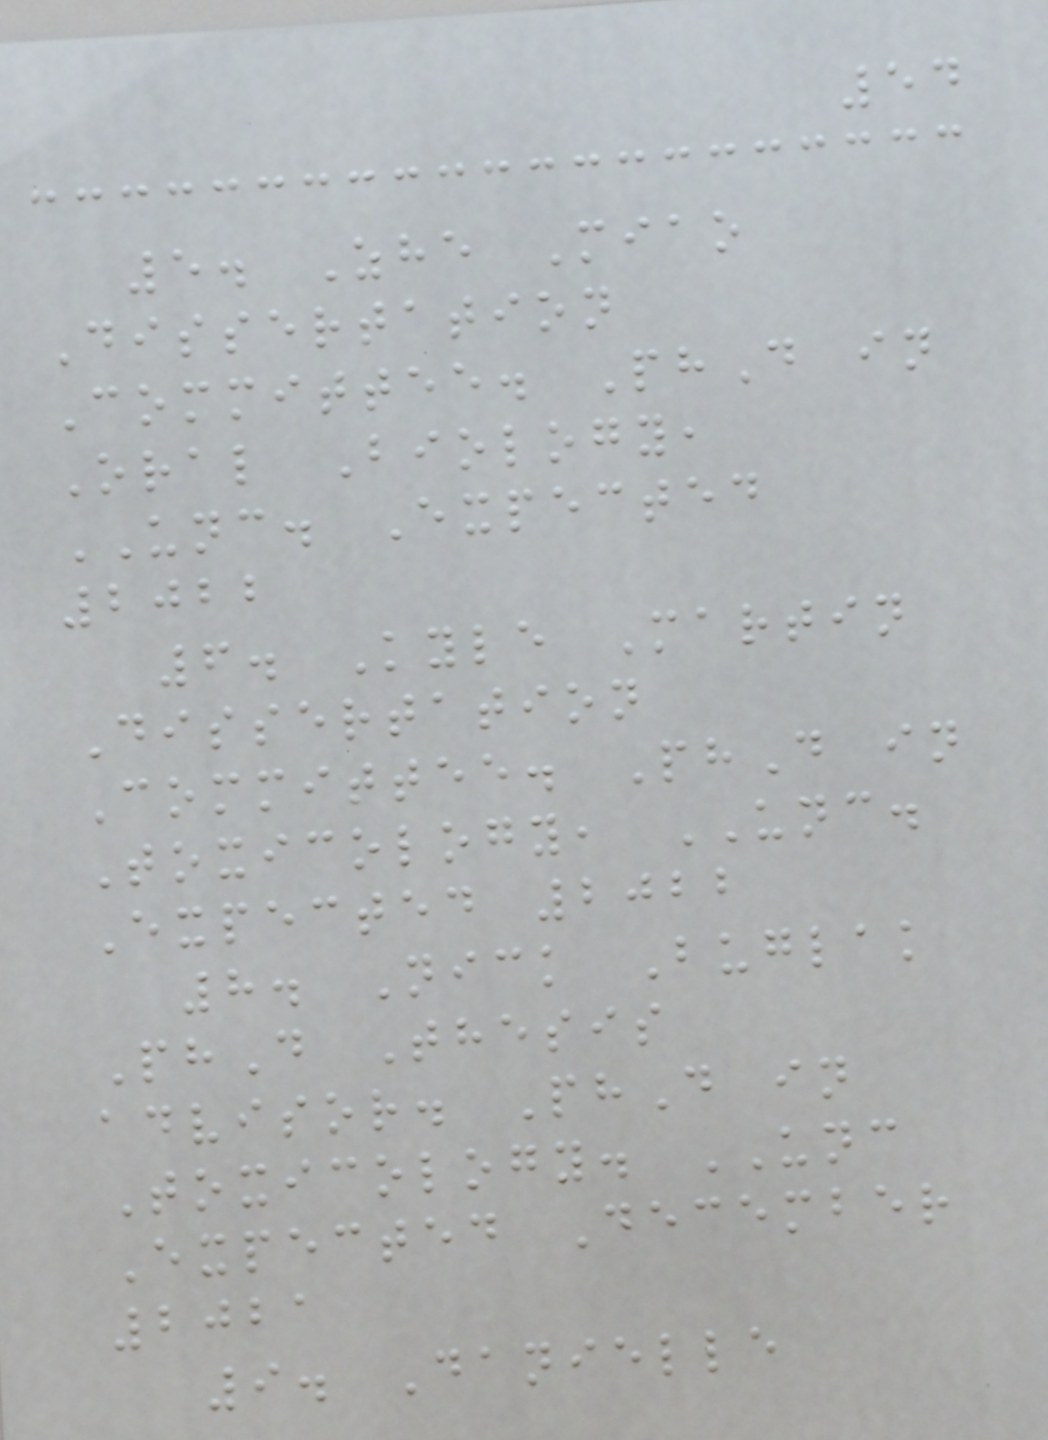54
5. Zhe Miao
Dissertation
Committee. PhD in
Oral Biology,
UNC. Expected
2022
6. Kyle Martin
Dissertation
Committee. PhD in
Toxicology, UNC.
Expected 2022
8. Nick Buglak
PhD Thesis
advisor. PhD in
Toxicology. UNC
Expected December
2021
9. Danielle
